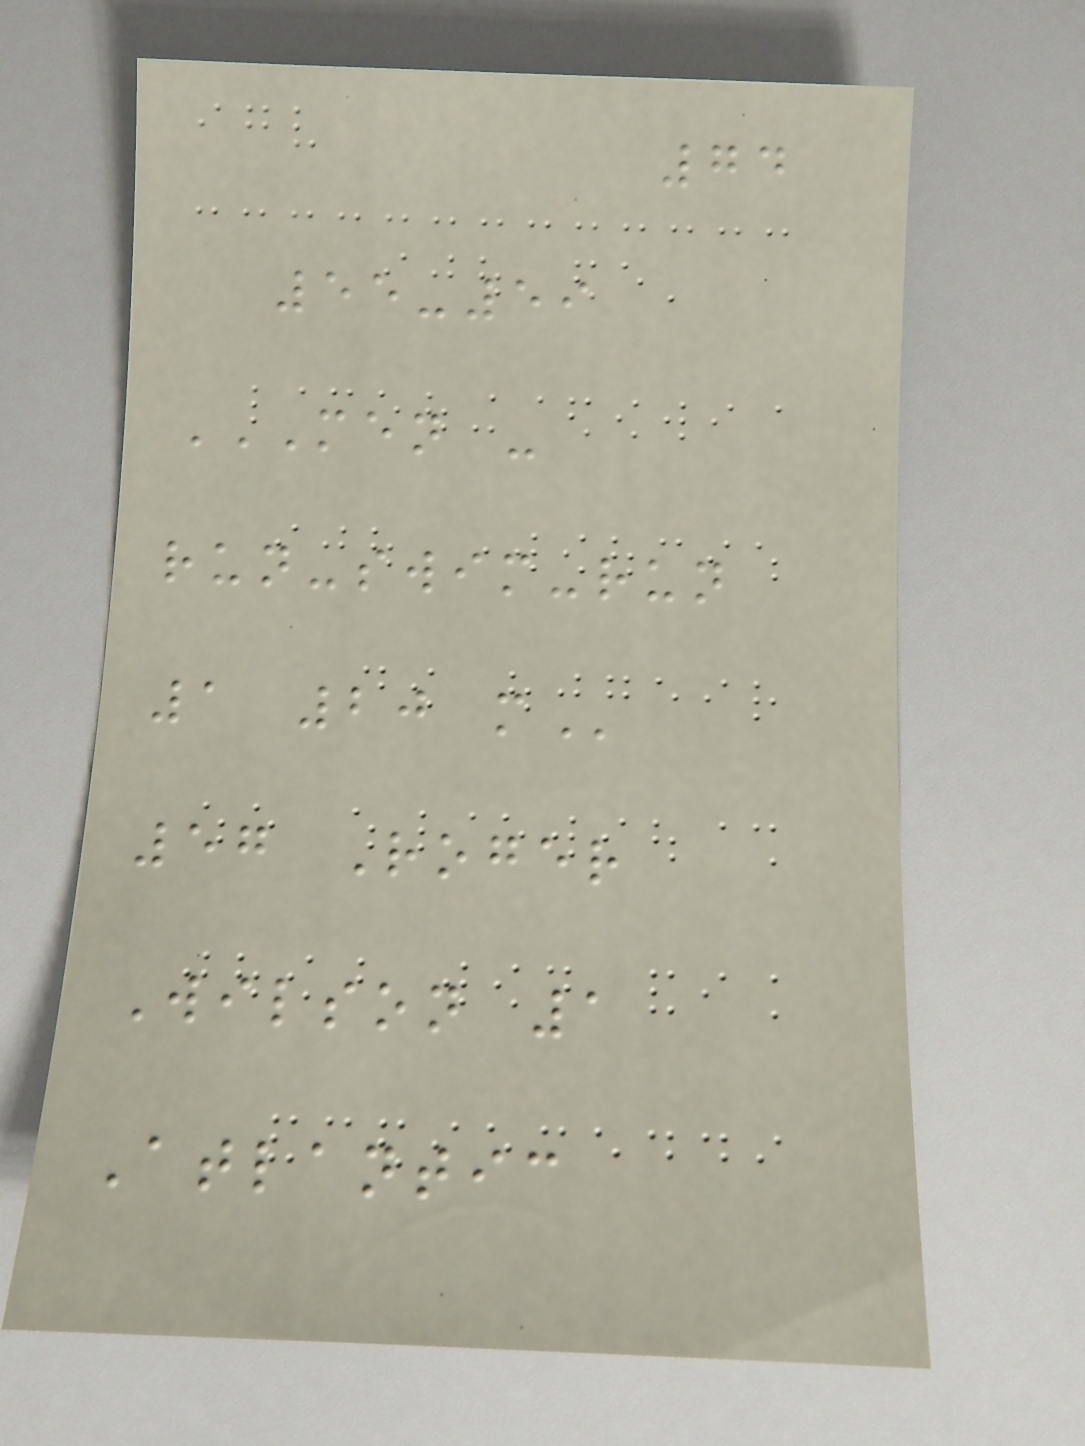74
55-59
MEN -
RUN-SWIM-RUN
1 20 M
57 Roger
Wilson 1
Atlantic
